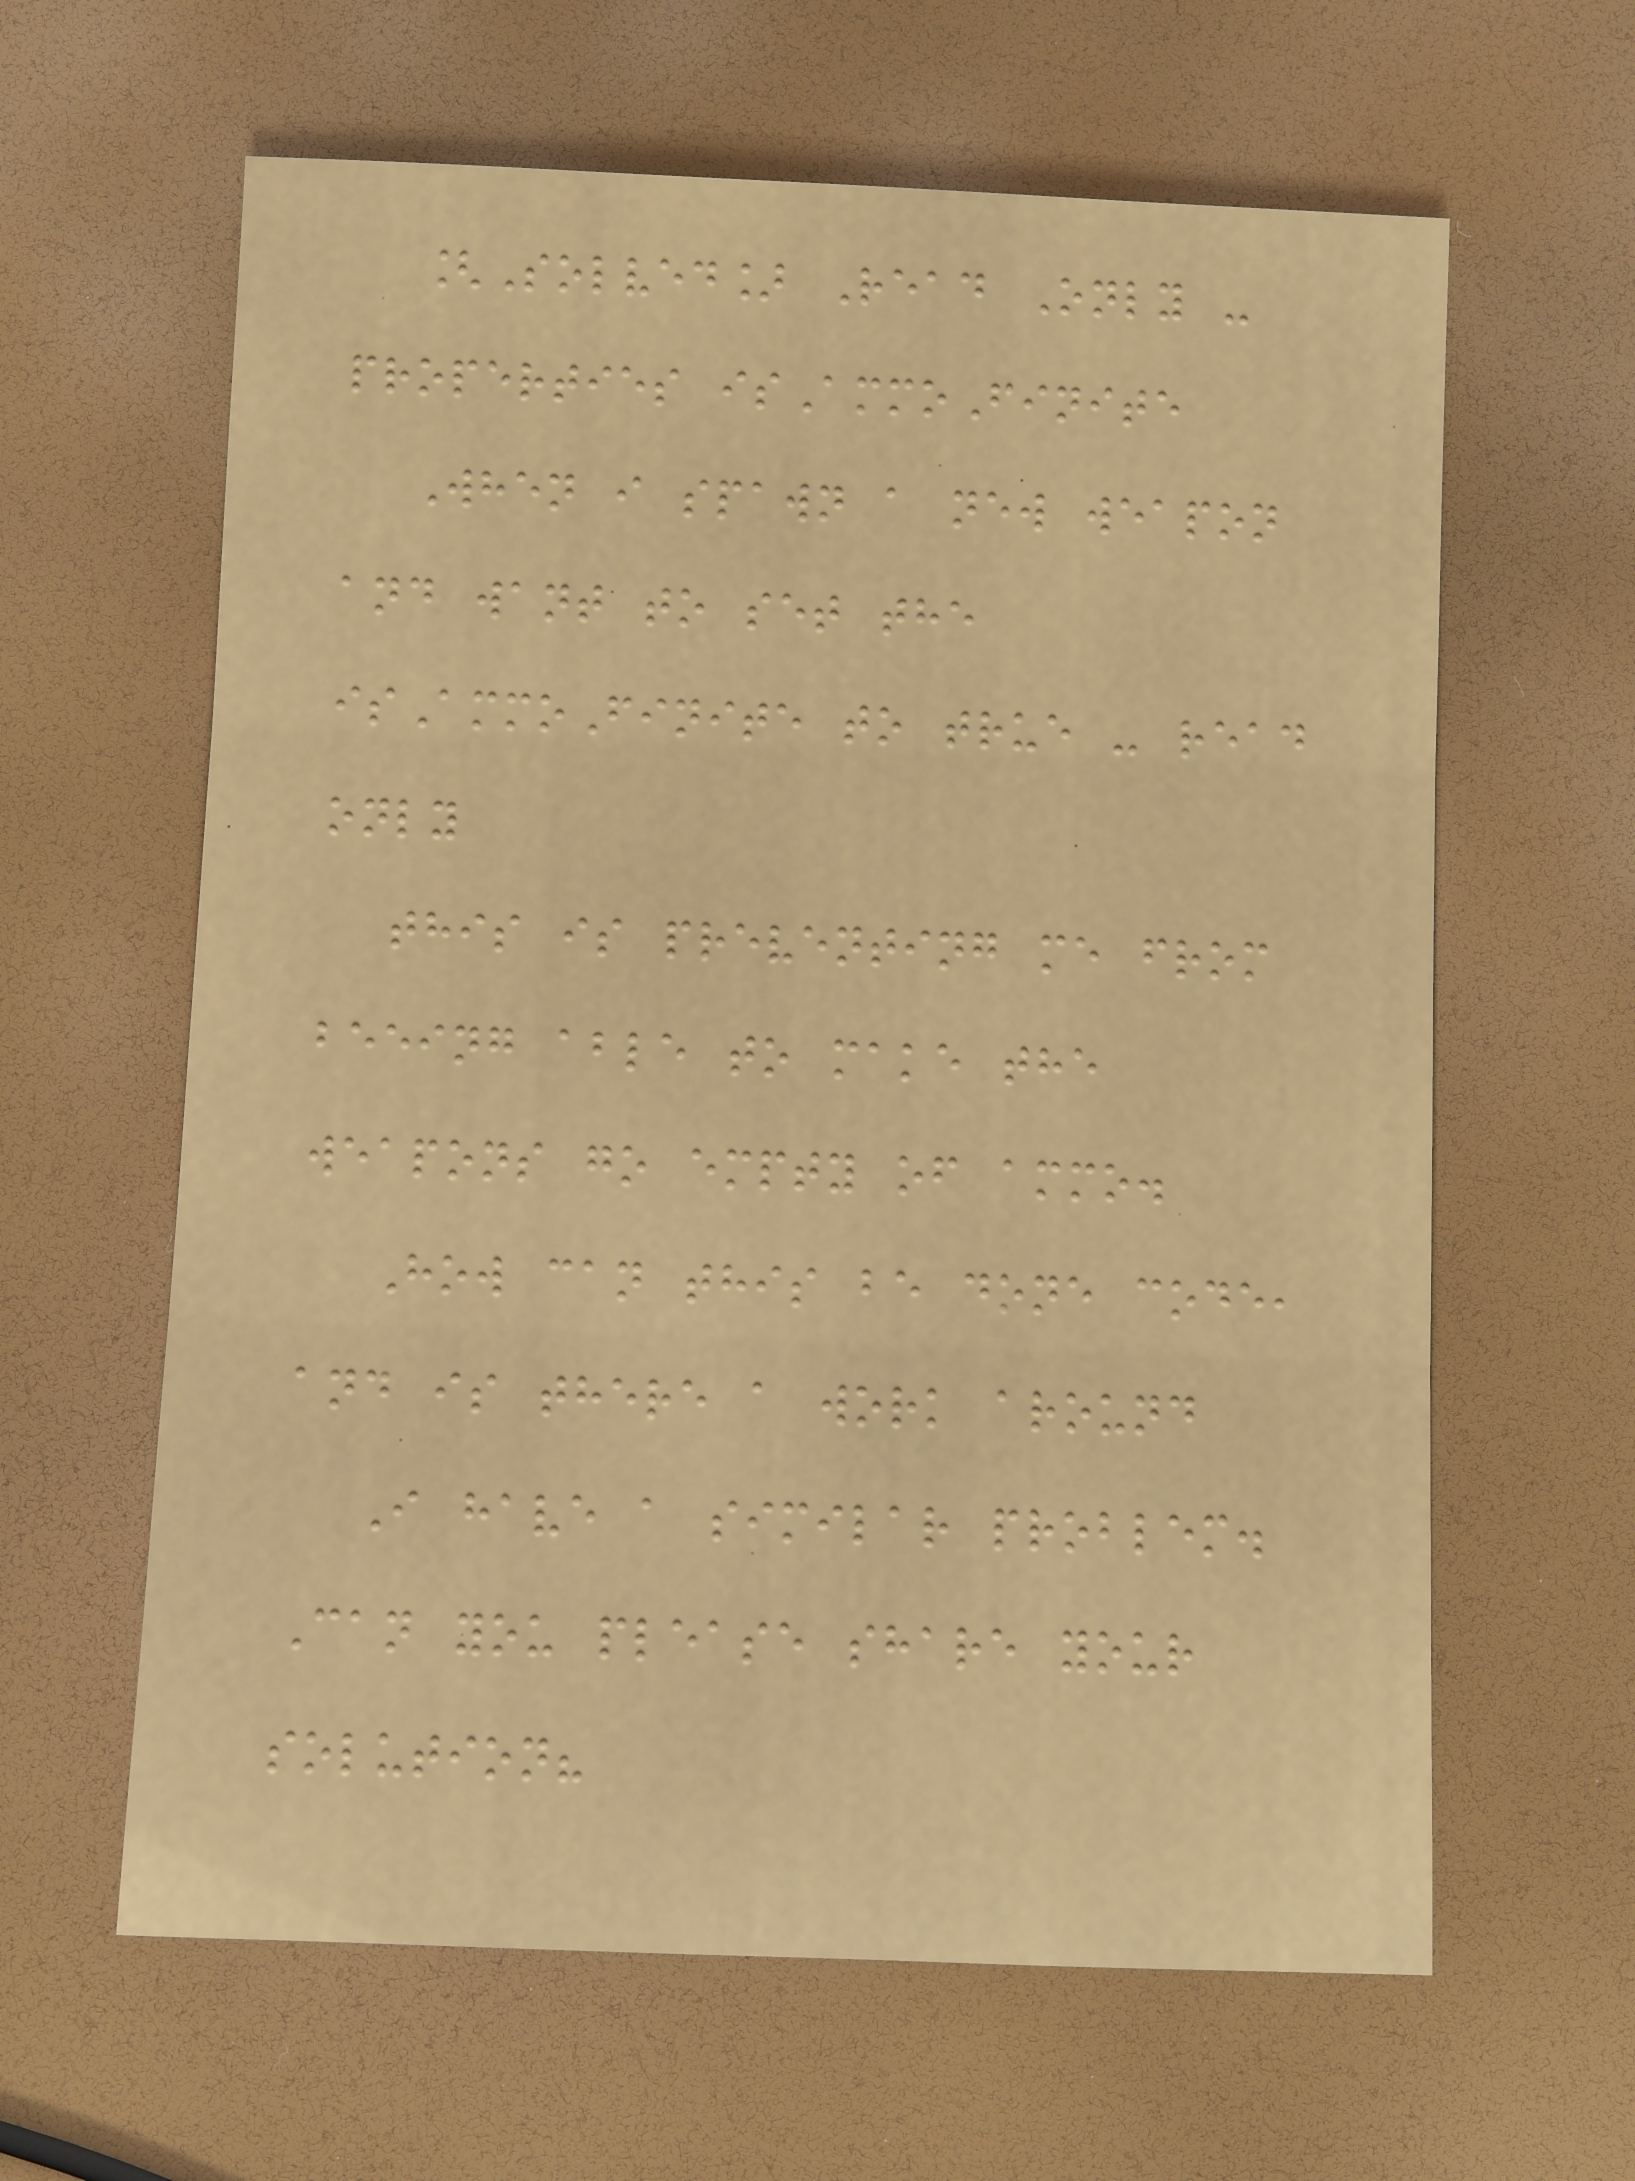[Solved] Read Only -
properties isAmmoFinite
When i spawn a new weapon
and want to set the
isAmmoFinite to true - read
only
this is preventing me from
beeing able to make the
weapons go empty of ammo.
How can this be done code,
and is there a work around
I have a similar problem.
Can you please share your
solution?
